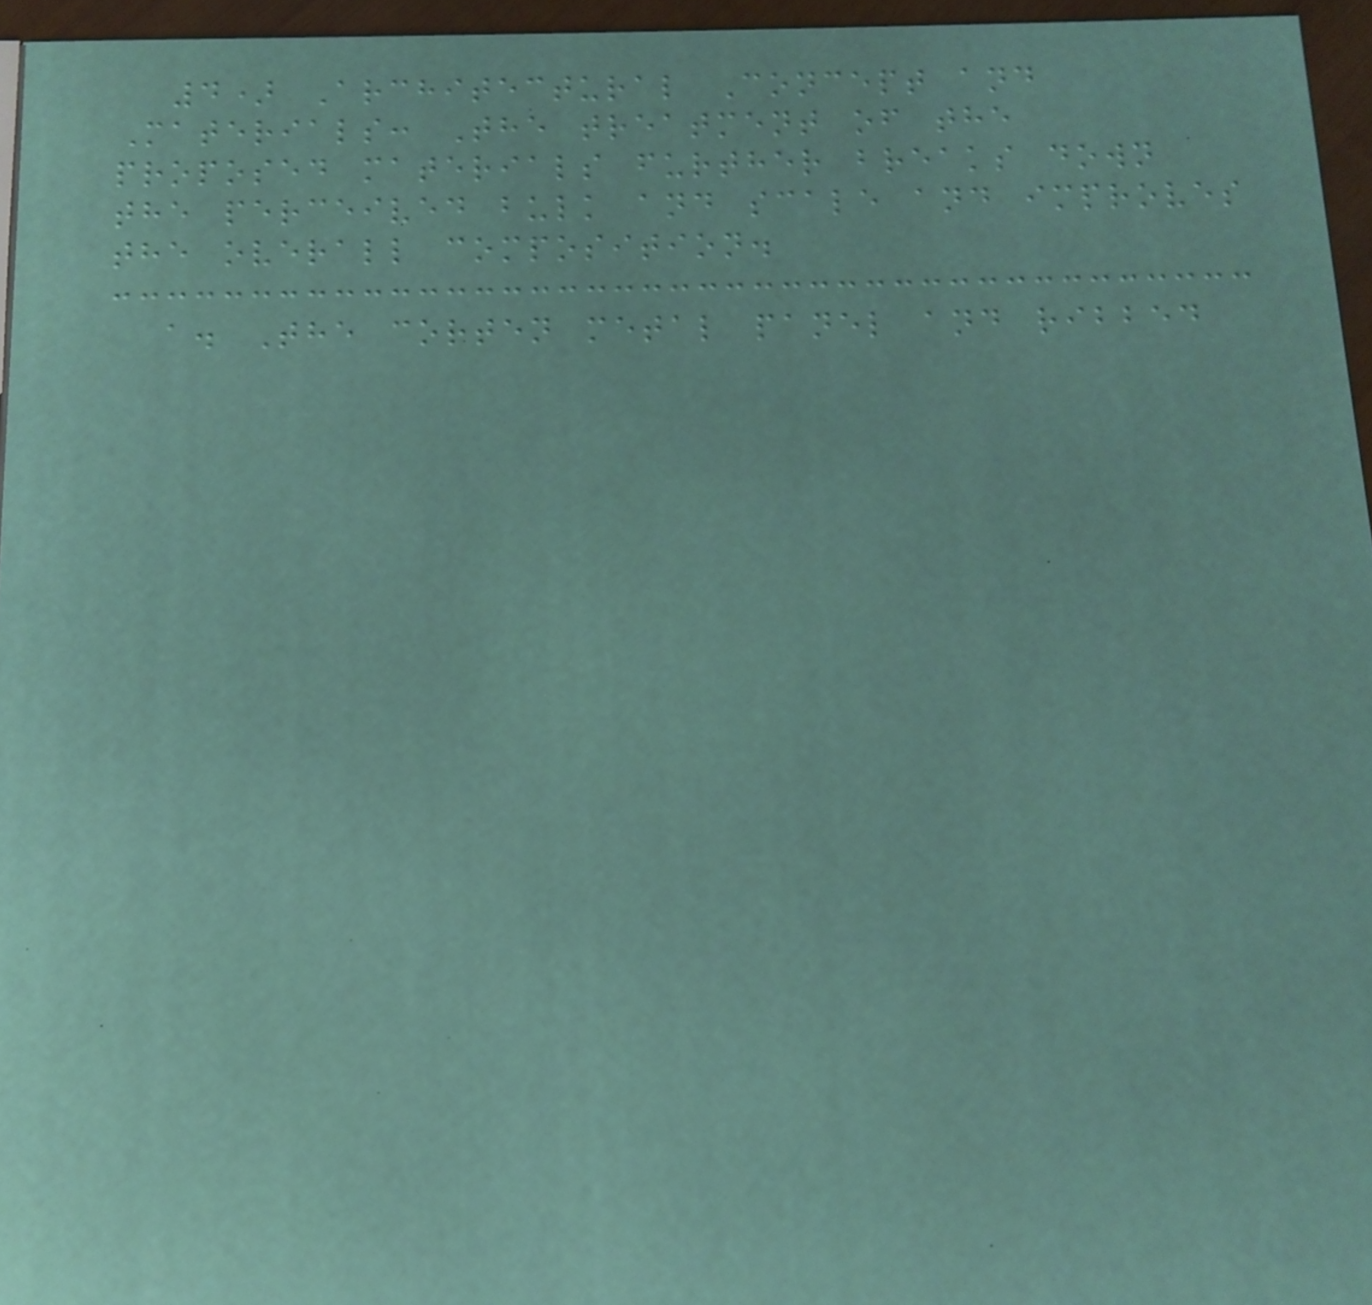4) Architectural Concept and
Materials: The treatment of the
proposed materials further breaks down
the perceived bulk and scale and improves
the overall composition.
a. The corten metal panel and ribbed
